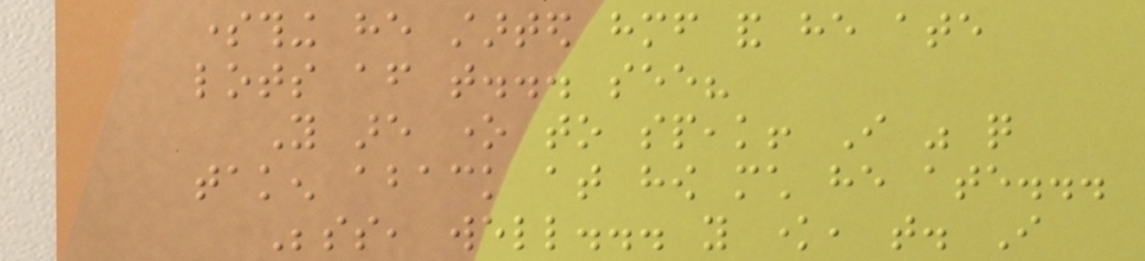something he started himself and he ate
lots after that... see?
You are one to speak! I was quite
taken aback at how much he ate...
Besides, well... you know, that. I
